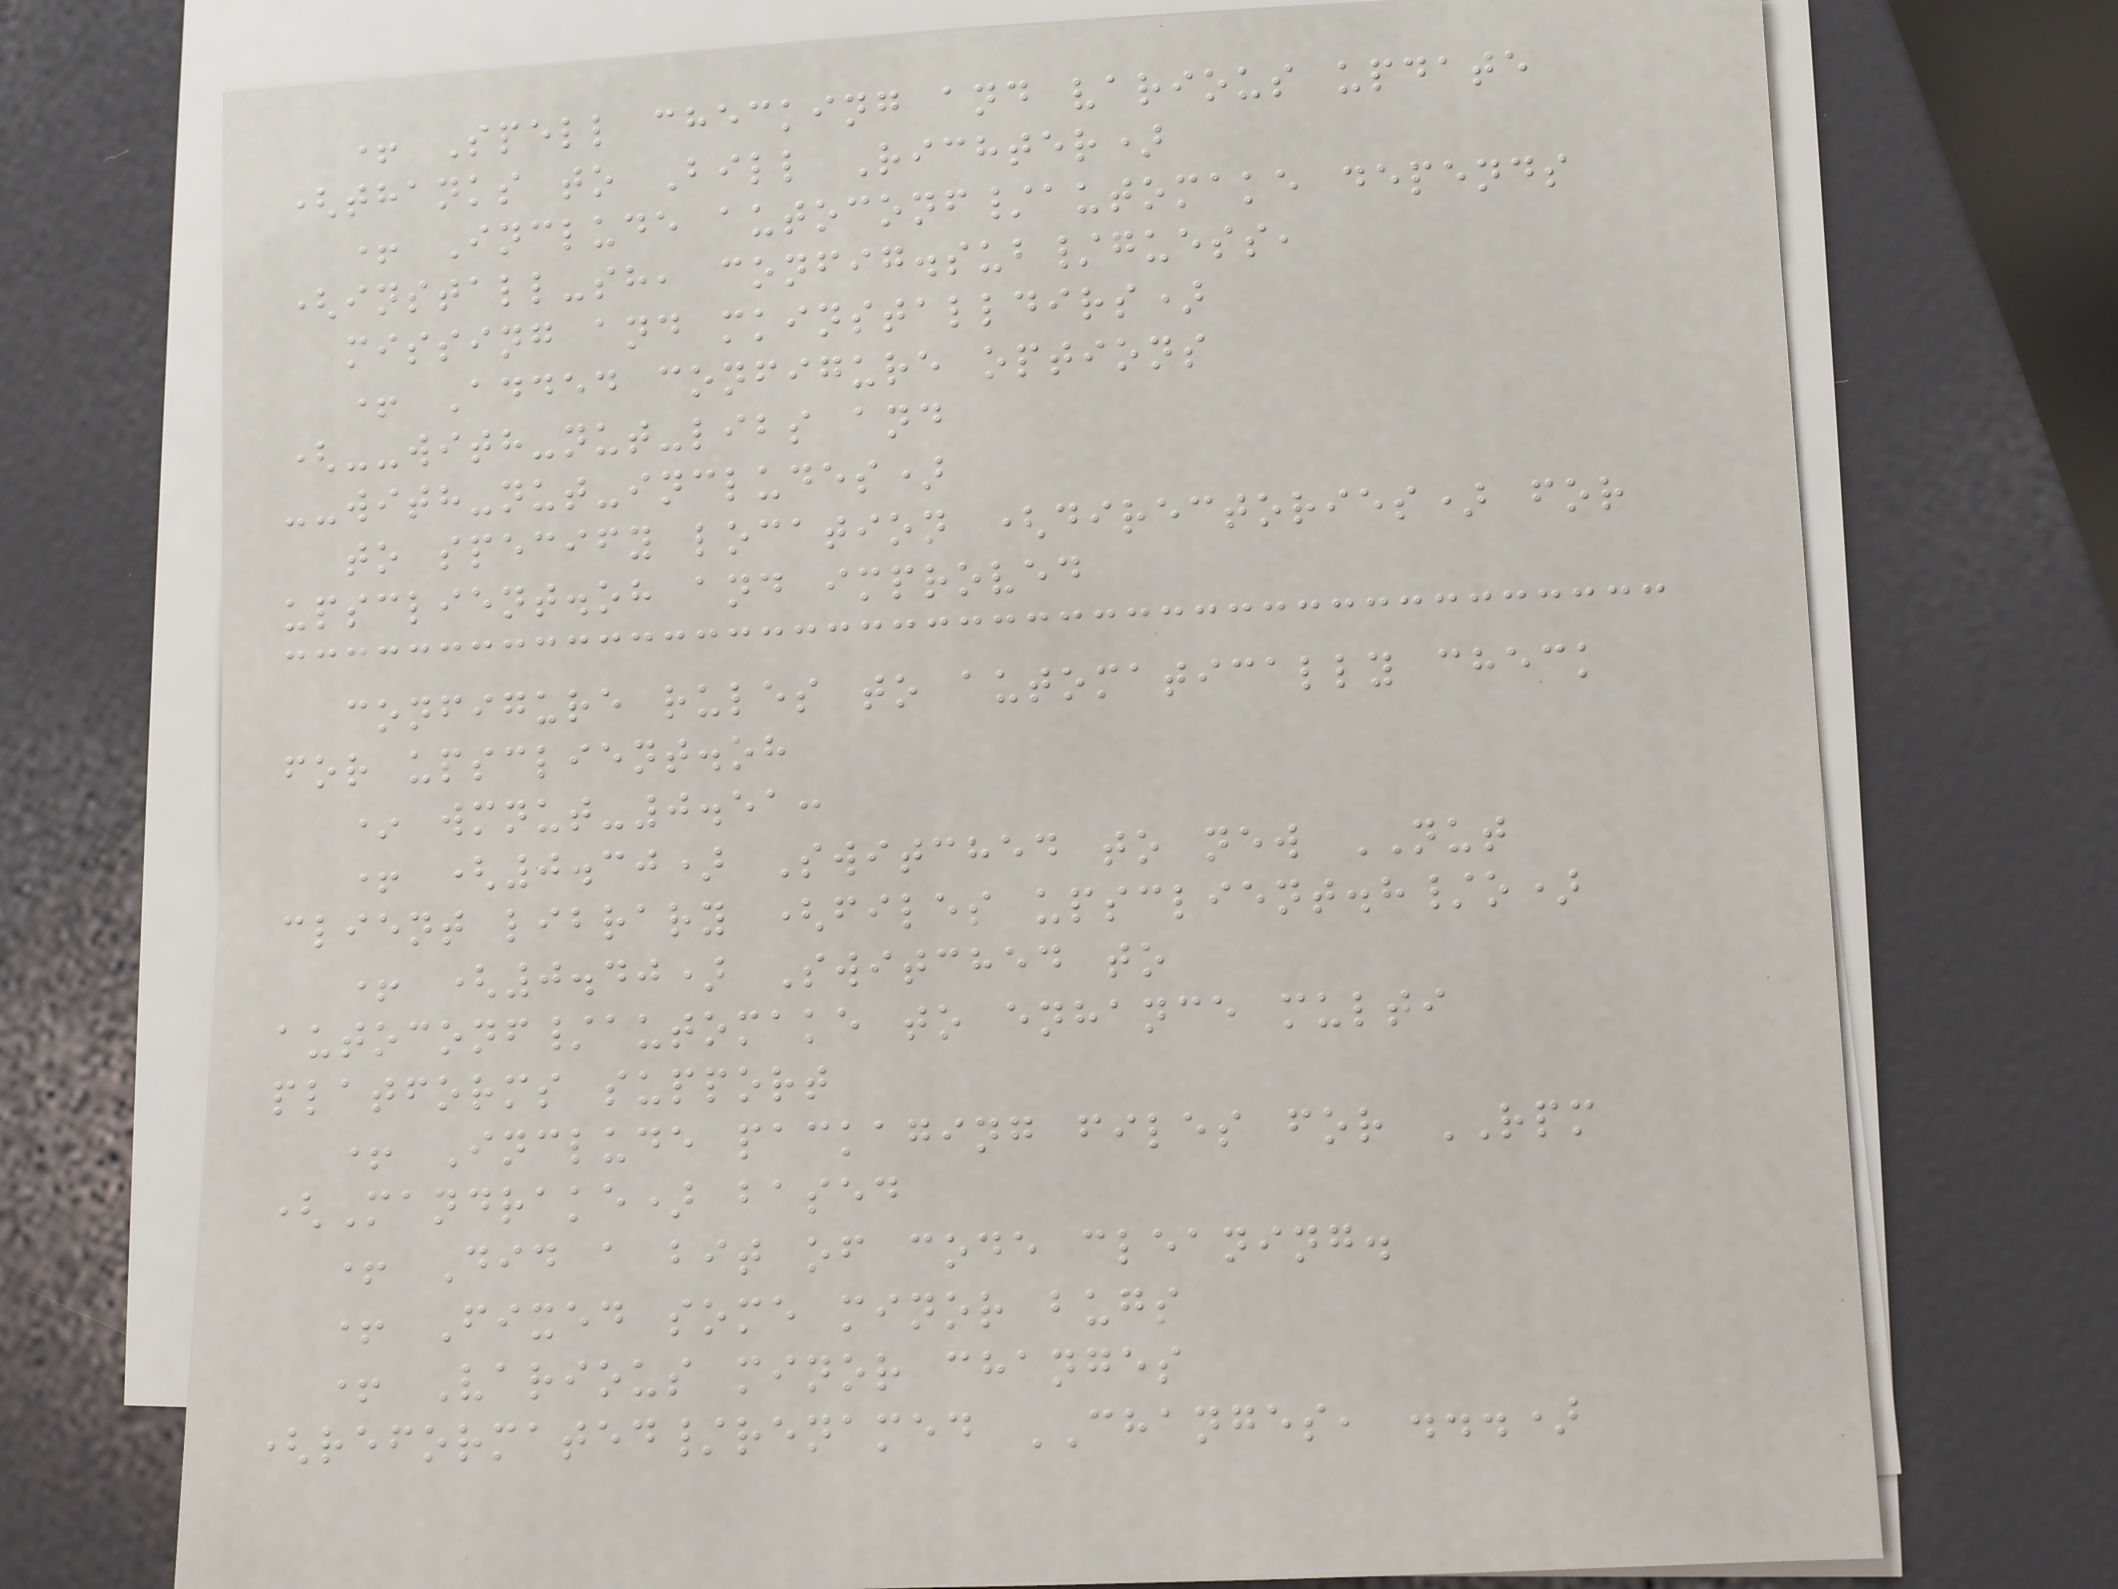+ Spell checking and various update
(thanks to Bill Richter)
+ Include autoconf/automake depends
(install-sh, config.sub/guess,
missing and mkinstalldirs)
+ Added configure options
(--with-nut-libs and
--with-nut-includes)
to specify location (directories) for
upsclient.oh and improved
configure rules to automatically check
for upsclient.oh
* wmnut-0.51:
+ (0.30) Switched to new NUT
client library (files upsclient.h/o)
+ (0.40) Switched to
autoconf/automake to enhance multi
platforms support
+ Include packaging files for RPM
(Mandrake) based
+ Did a bit of code cleaning.
+ Fixed some minor bugs
+ Various minor changes
(reformated/renamed CHANGES, ...)
